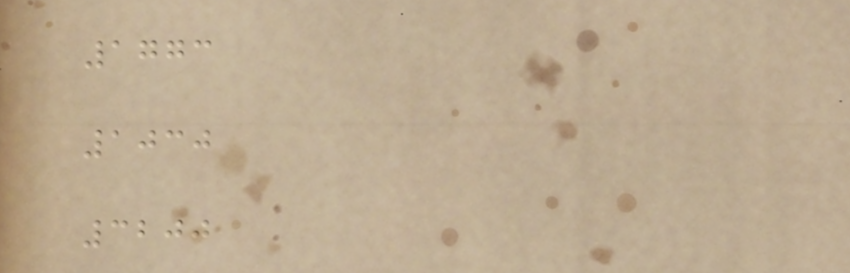1773
1030
3200
